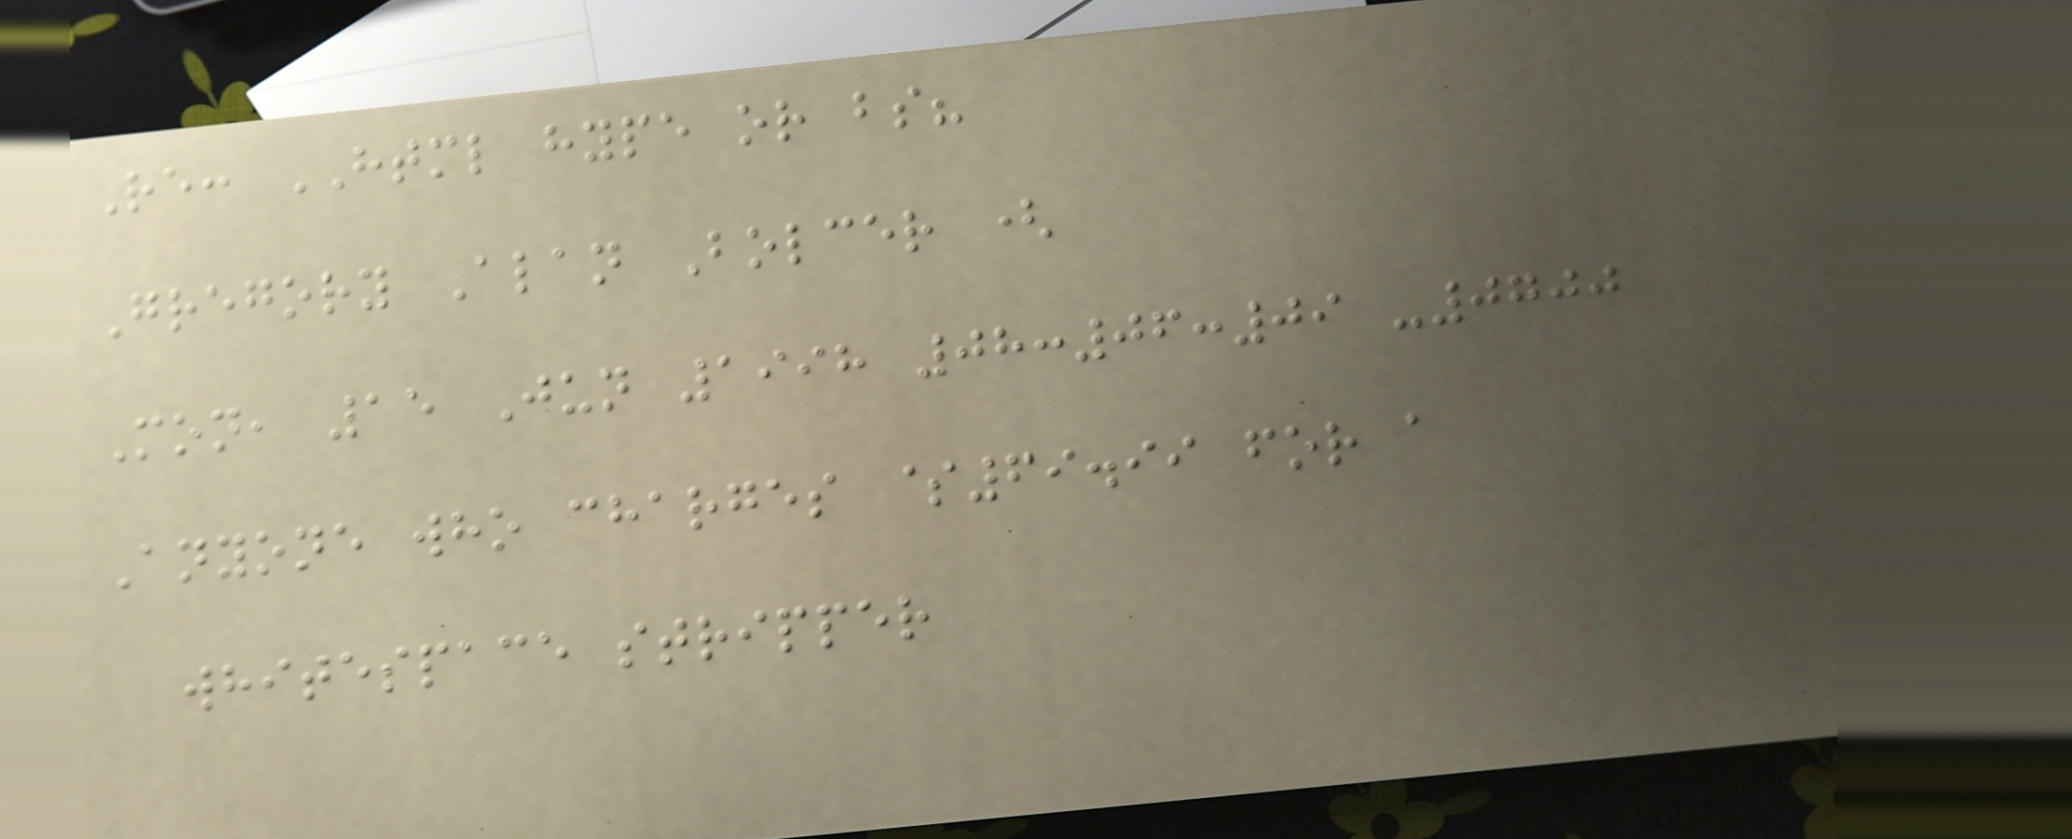Re: HTML hype or bs?
Gregory Alan Bolcer (
Mon, 15 Jun 1998 08:06:09 -0700
Anyone who charges $69.99 for a
whitespace stripper
